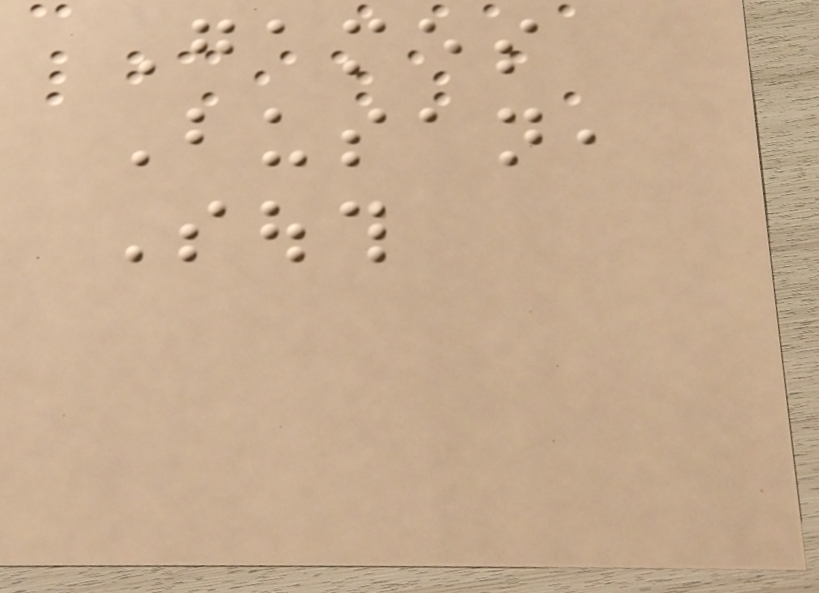Games
Busan,
South
